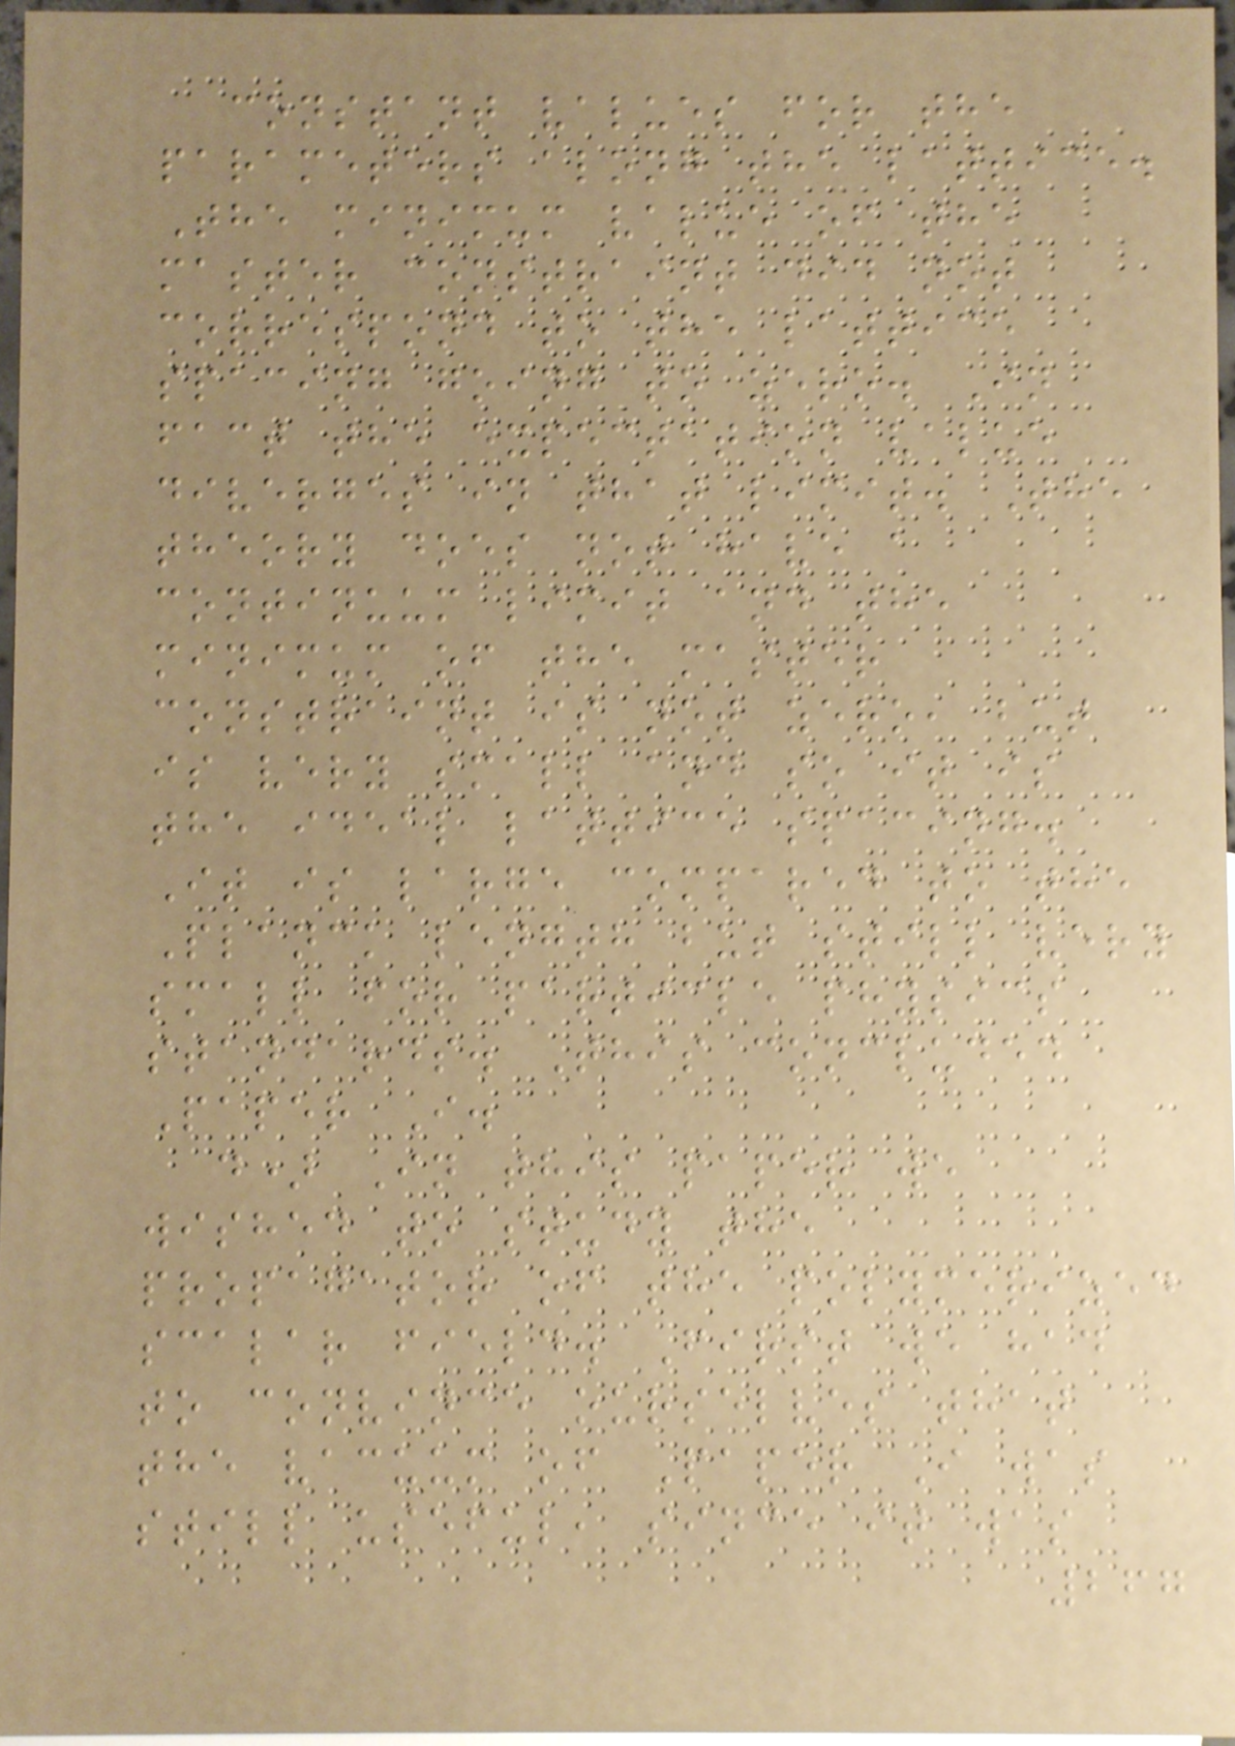constant values for the
parameters along the lattice.
The minimum value of the
master constraint did not
correspond to the lattice
spacing going to zero. In
fact the expectation value
diverges in that limit. The
theory does not have a
continuum limit and the
minimum of the master
constraint is not zero, but
is very small and so it is
the ideal lattice spacing.
It is large compared to the
Planck length but still very
small for particle physics
standards. This concluded
Paper I.
d) In this paper we
wished to study the
propagator of the polymerized
scalar field. First we had
to convince ourselves that
the vacuum of Paper I was
still useful, since it was
267
